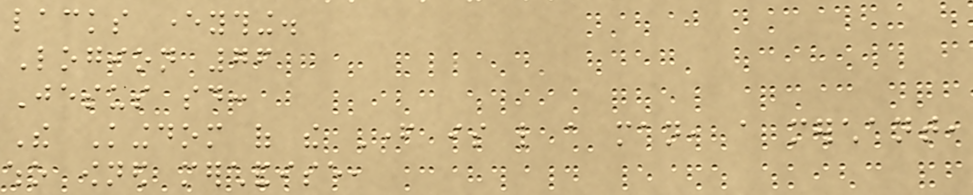lacks everything.
Logion 76
Jesus said:
The Kingdom of the Father is like a man, a merchant,
who owned merchandise,
